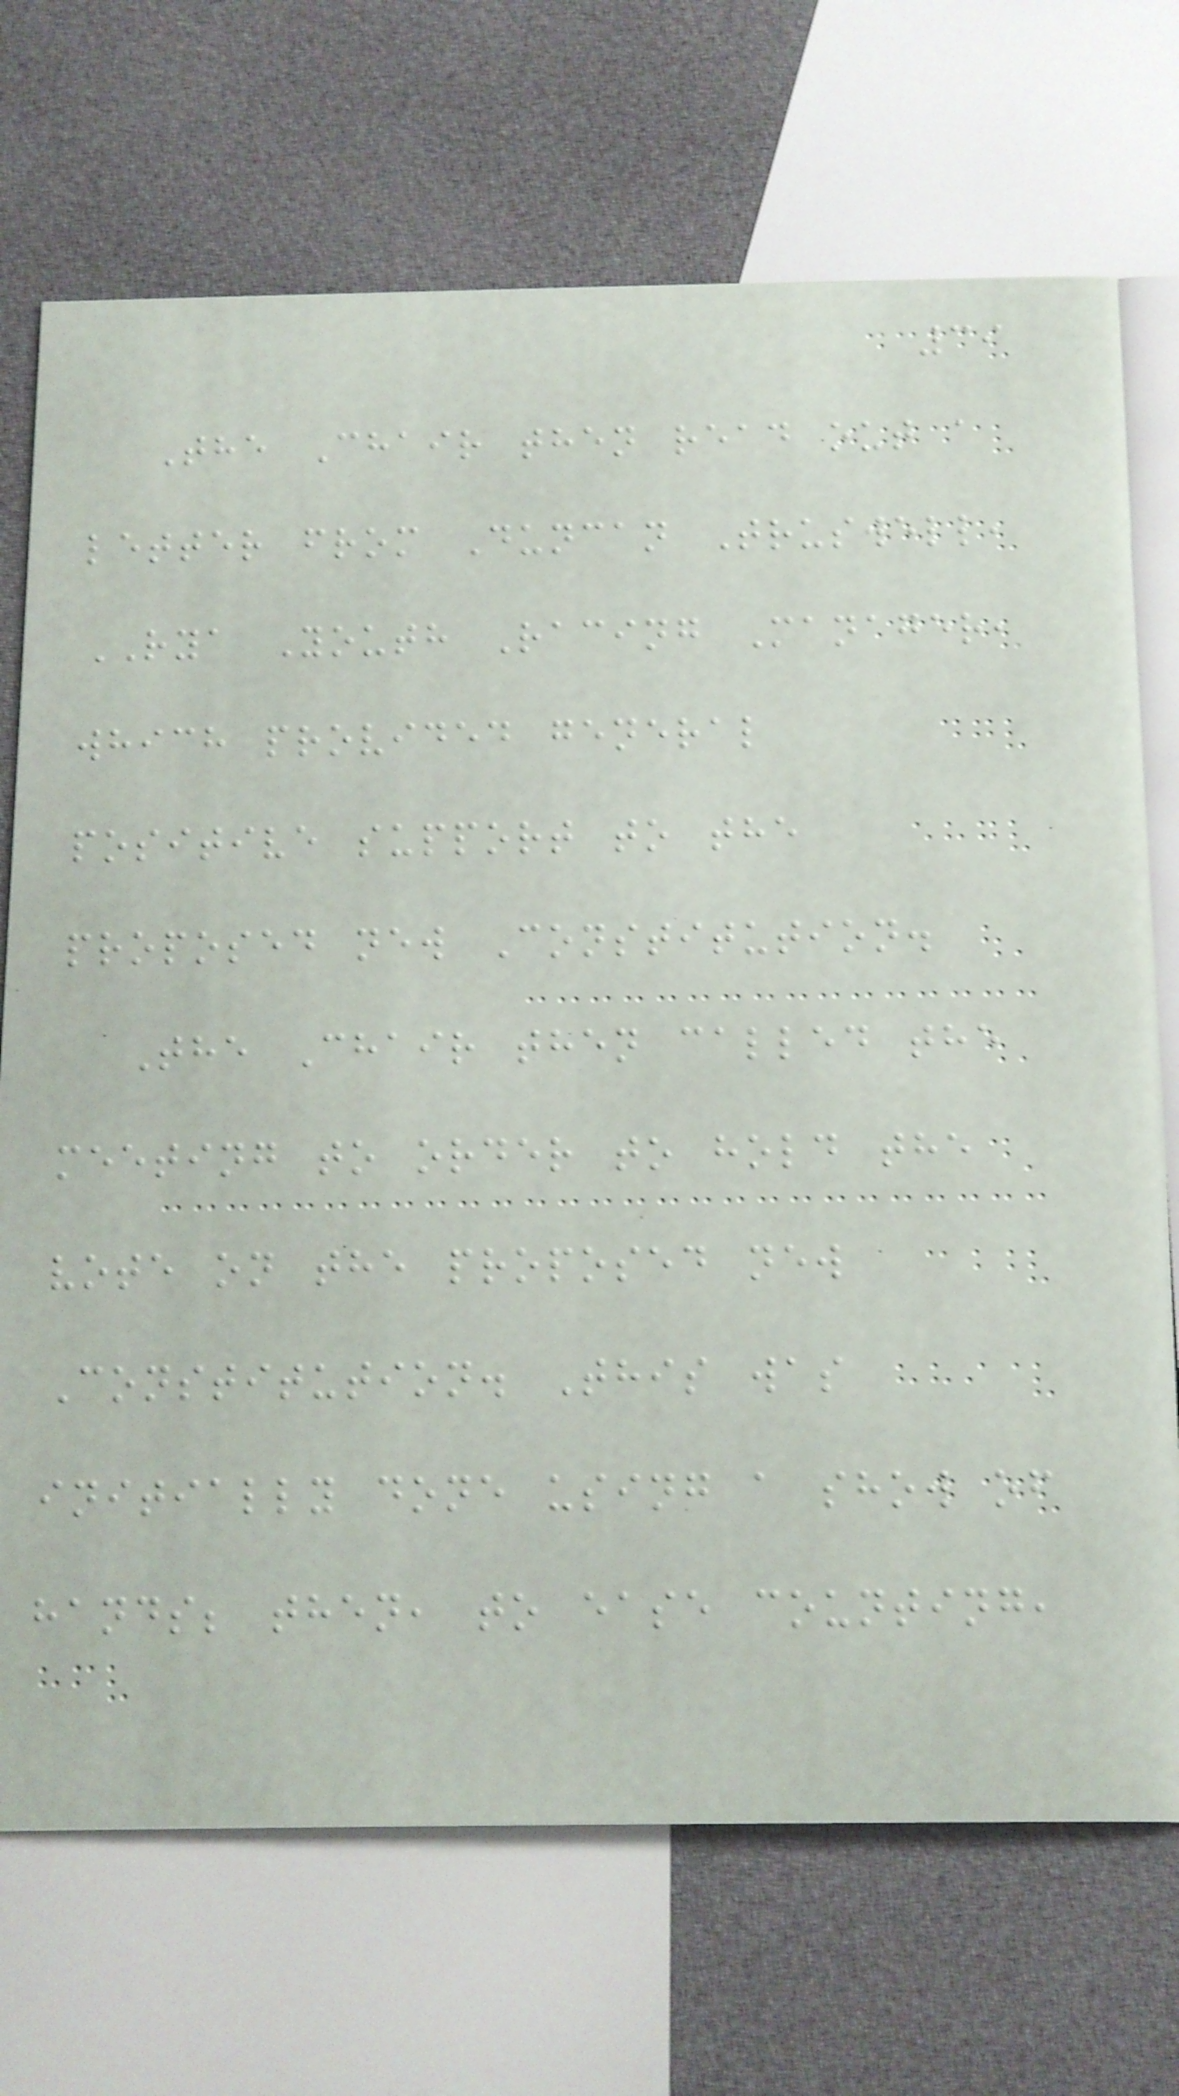39
The Chair then read out a
letter from Duncan Truswell,
RYA Youth Racing Manager,
which provided general
positive support to the
proposed new Constitution.
The Chair then called the
meeting to order to hold the
vote on the proposed new
Constitution. This was
initially done using a show of
hands; then, to ease counting,
